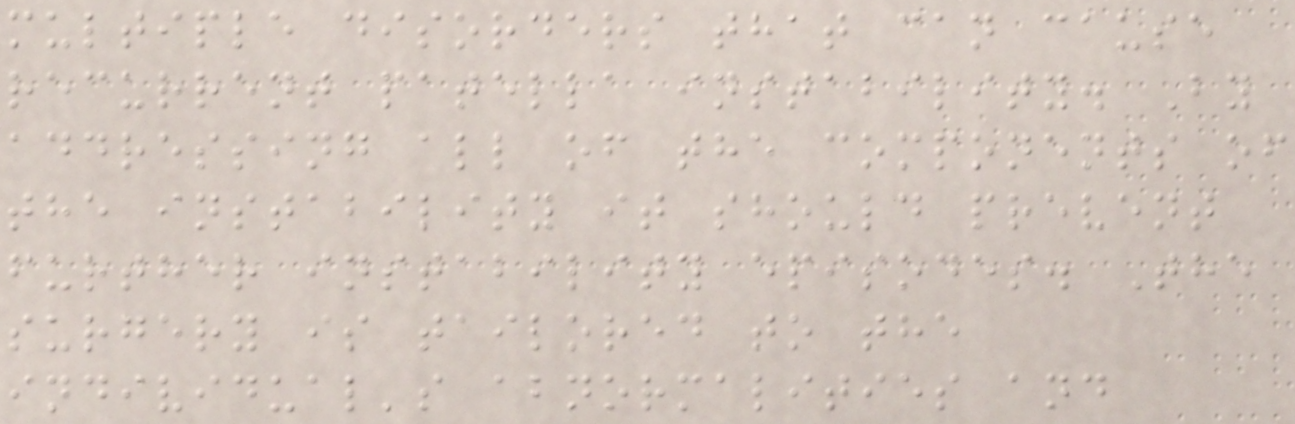multiple disorders that can cause
recurrent patella instability. By
addressing all of the components of
the instability it should prevent
further instability episodes. The
surgery is tailored to the
individual's abnormalities and
